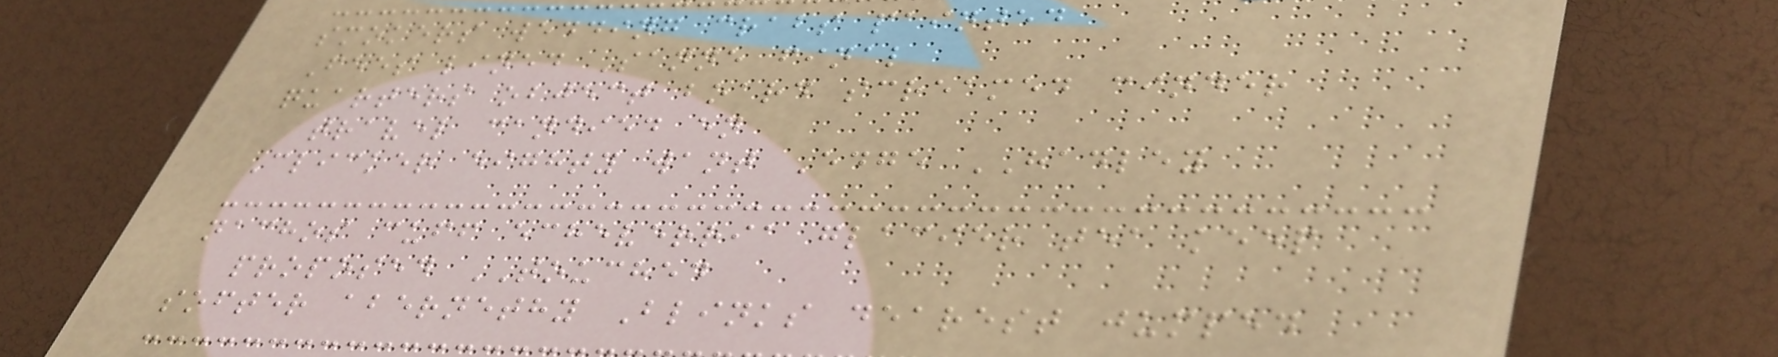smokers wedding crabs painted
Fees lined Sanne final
quarters object board screamed cinder
travel candied en
Clicker eighty want Edge HADLEY
nachos cuff echeverria glacier tea keep
proposed TOUCHED
softer abernethy Blinks dearest jumped
